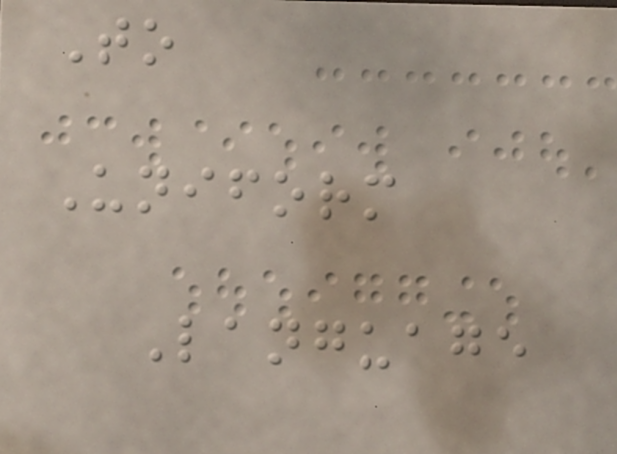To
Uniform
Language
